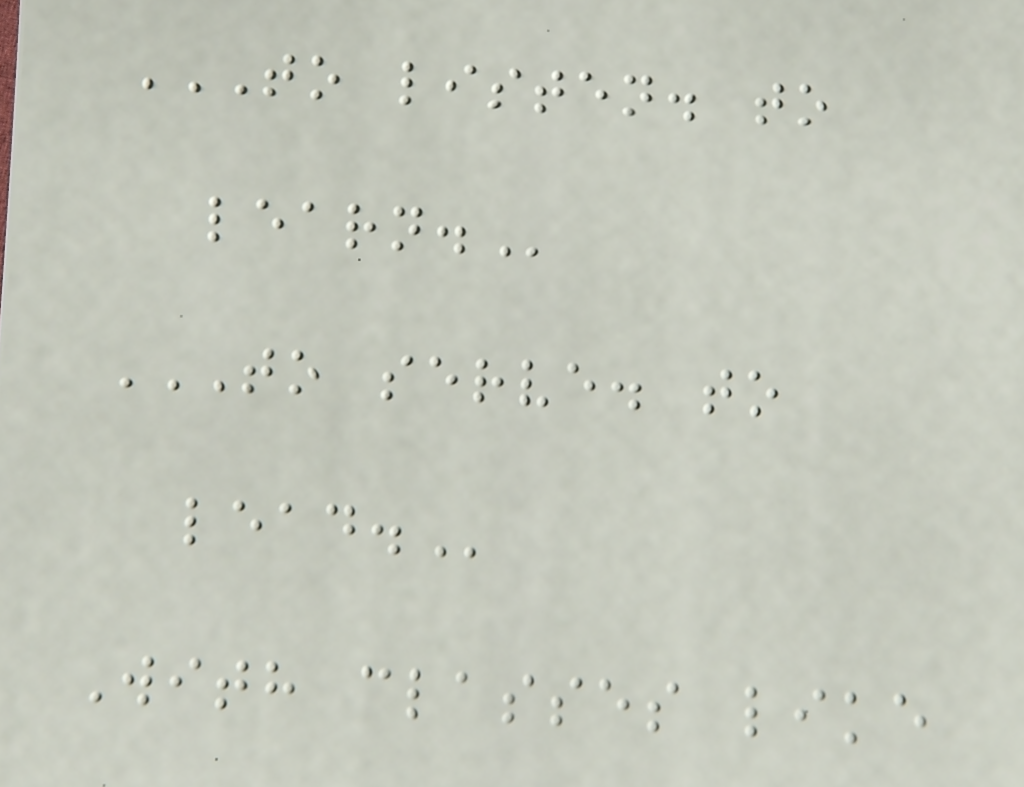TO LISTEN. TO
LEARN.
TO SERVE. TO
LEAD.
With classes like
